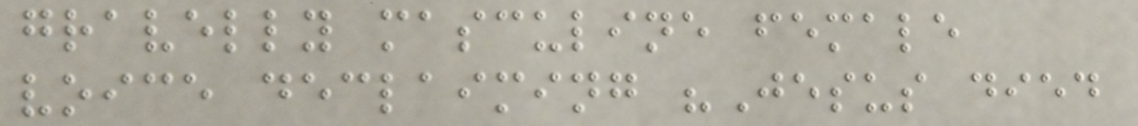gravelly masculine female
voice declaiming "Jesus died
